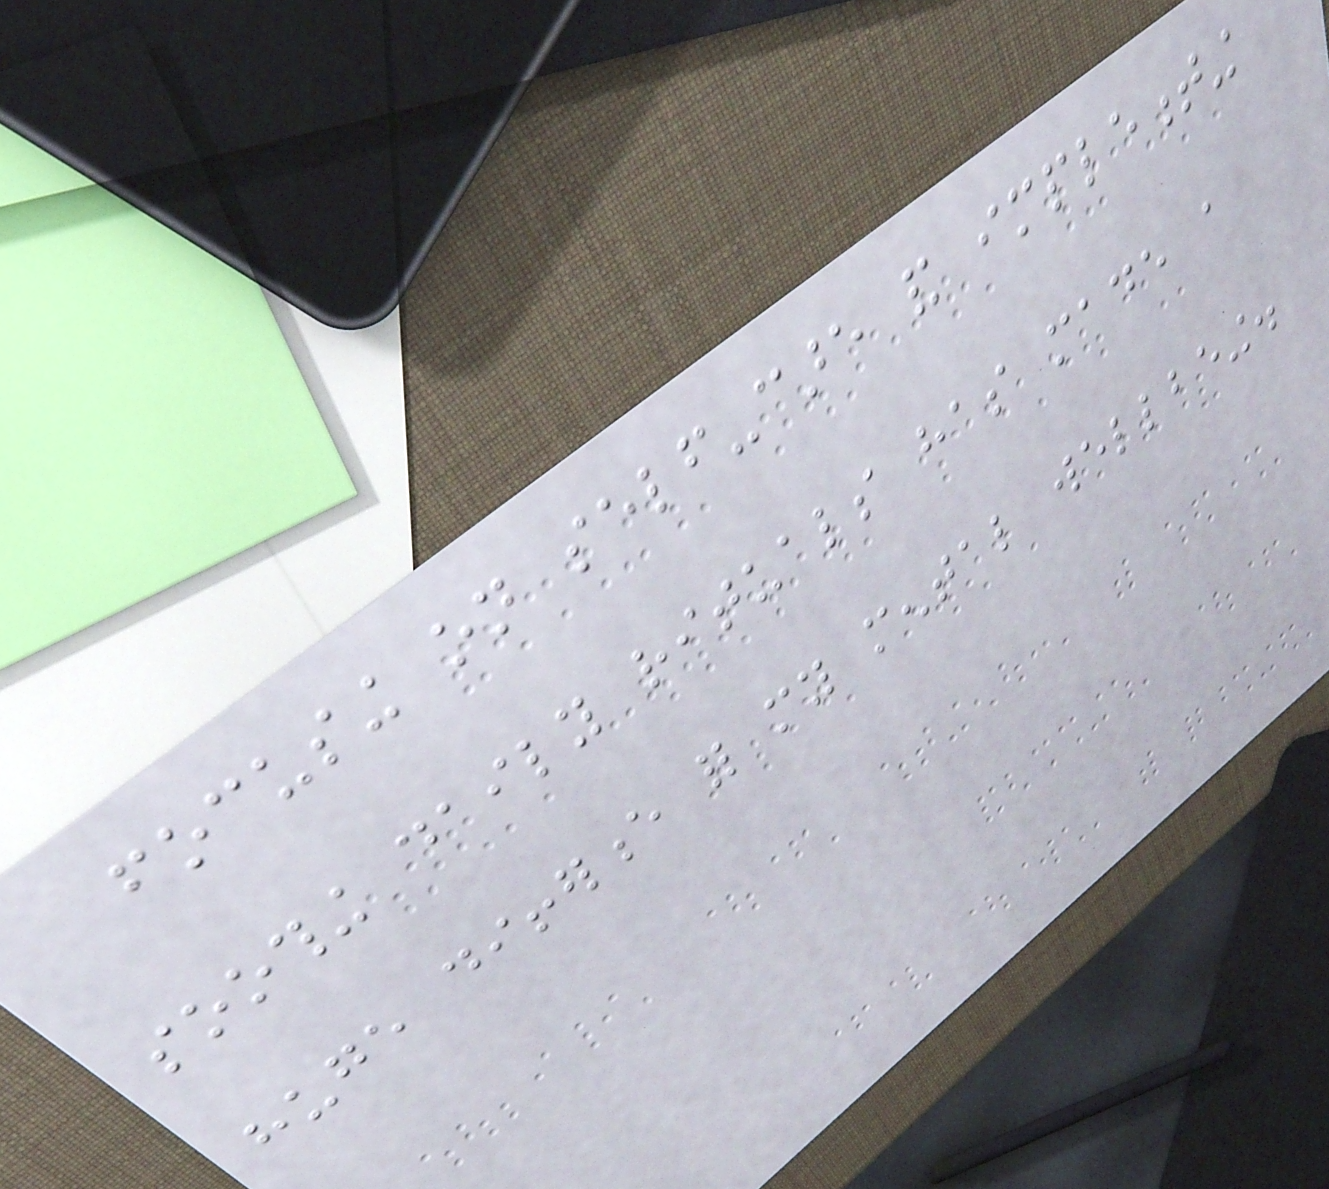focusing on self-care and implementing
soothing daily rituals has made a
huge difference for my mental wellbeing.
